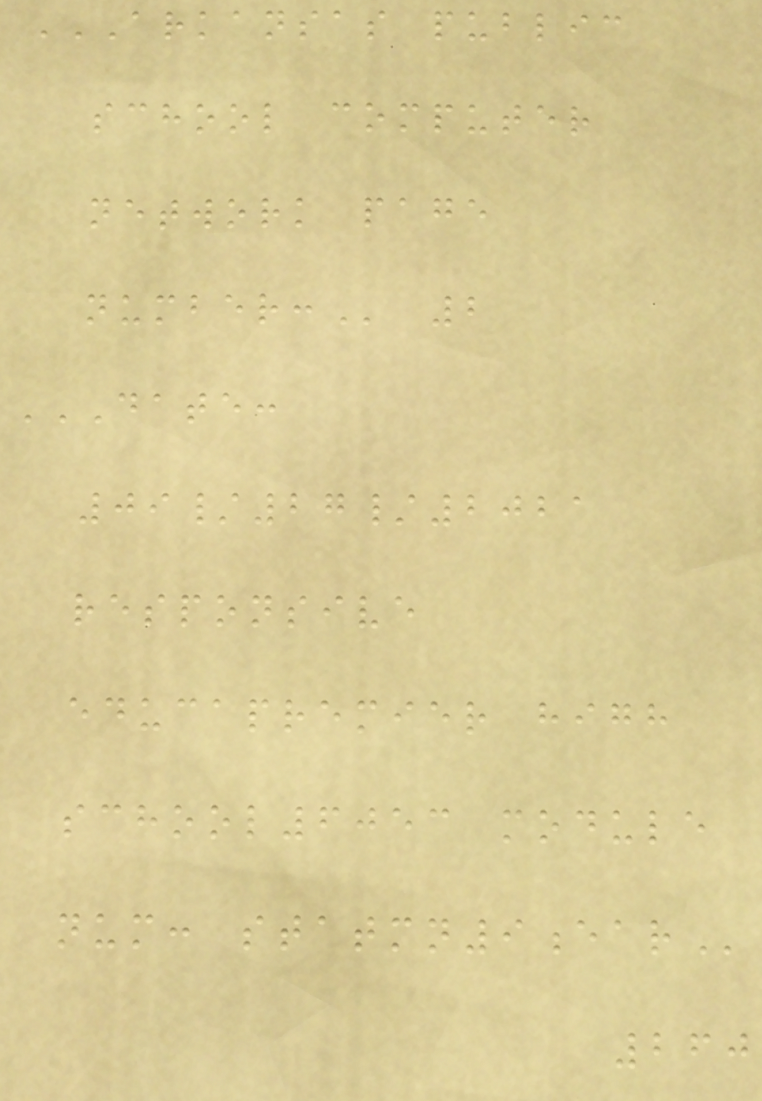ARKANSAS PUBLIC
SCHOOL COMPUTER
NETWORK PAGE
NUMBER: 2
DATE:
09/27/2021
RESPONSIVE
EDUCAPREMIER HIGH
SCHOOL6053 MODULE
NUM: STATMN9EAR
260
